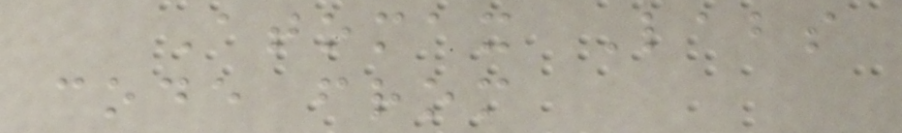Atomax Labs
code from
